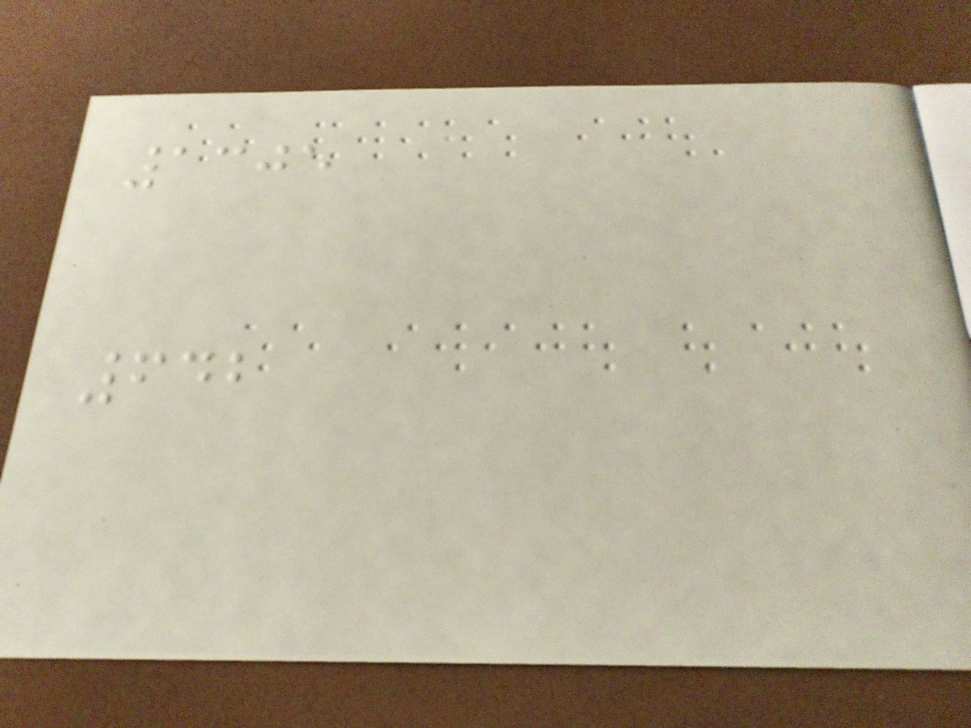1305
642
